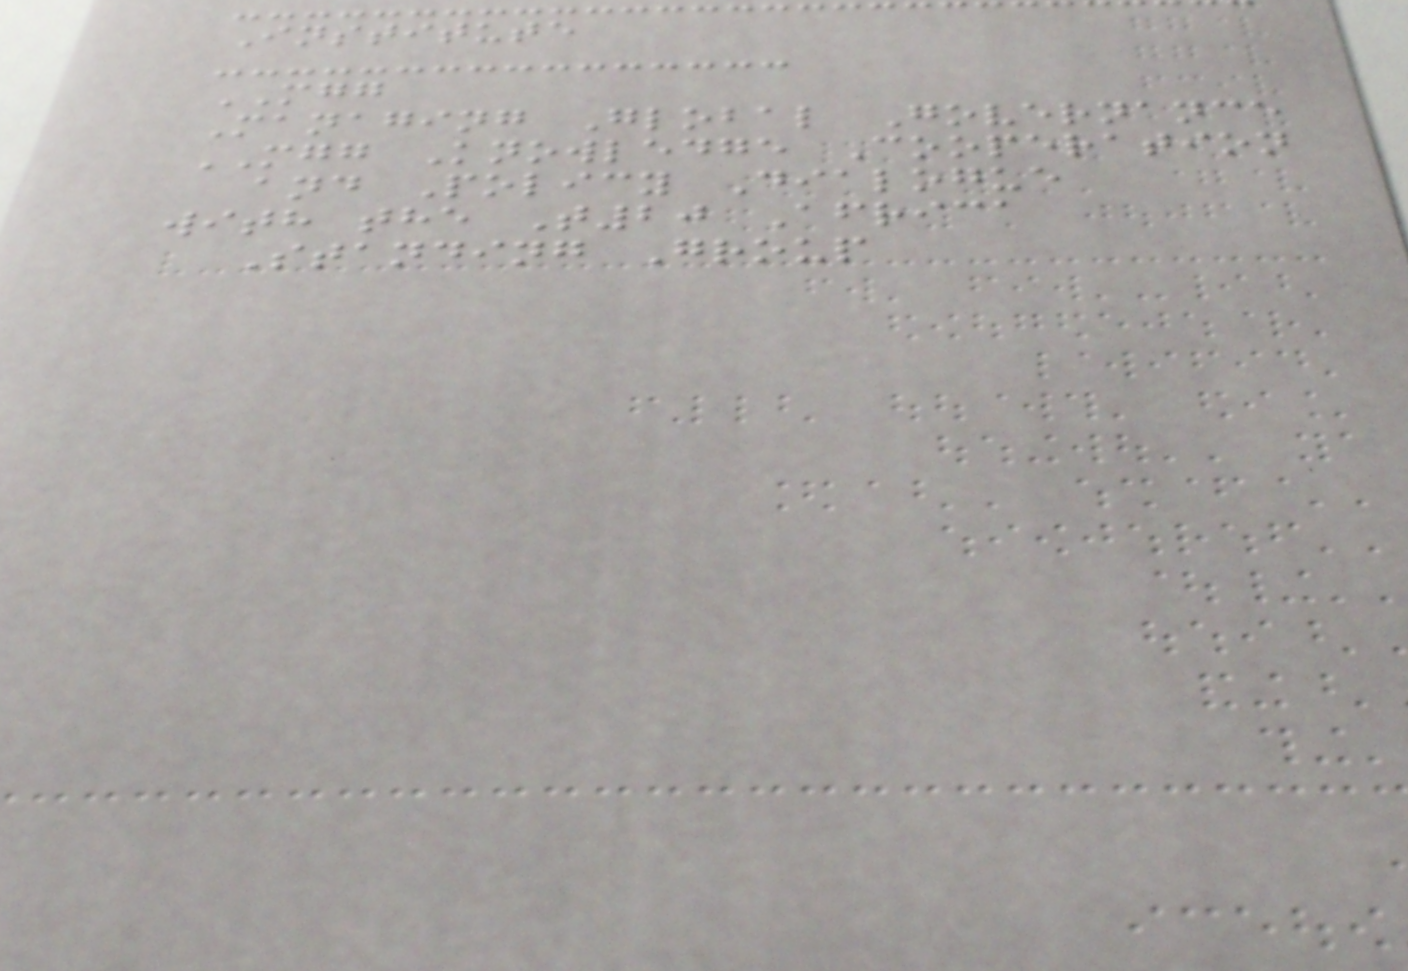Institute
MGG
Managing Global Governance
MGG Knowledge Cooperation
and Policy Dialogue
with the T20 Africa
Standing Group
